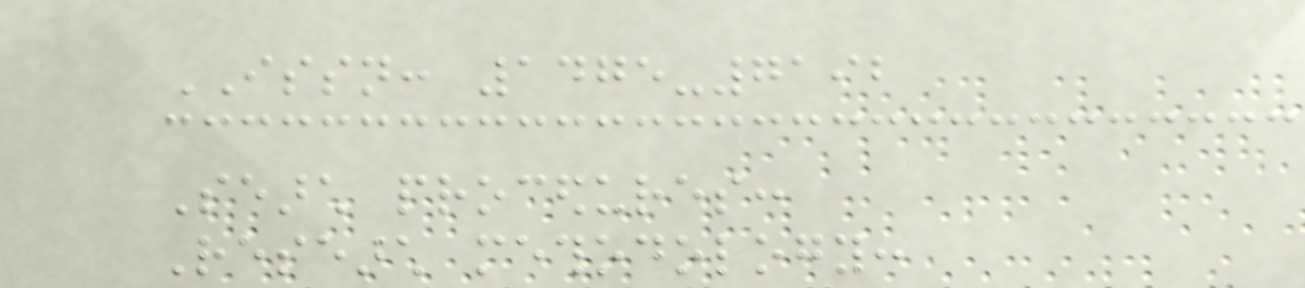ISSN: 1475-7192
Search procedures:
Research methodology:
